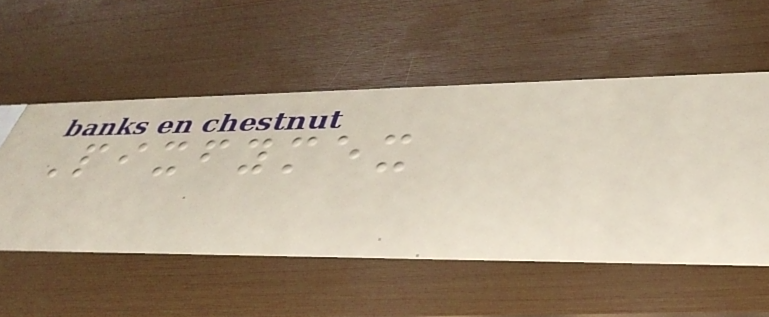Pixfymex
